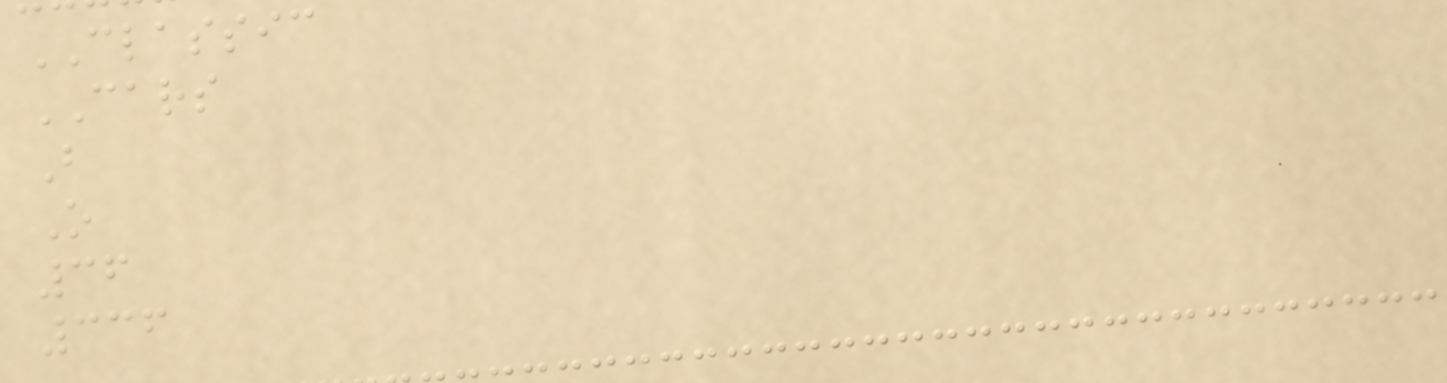CLASSIC
CARS
B
O
36
336
